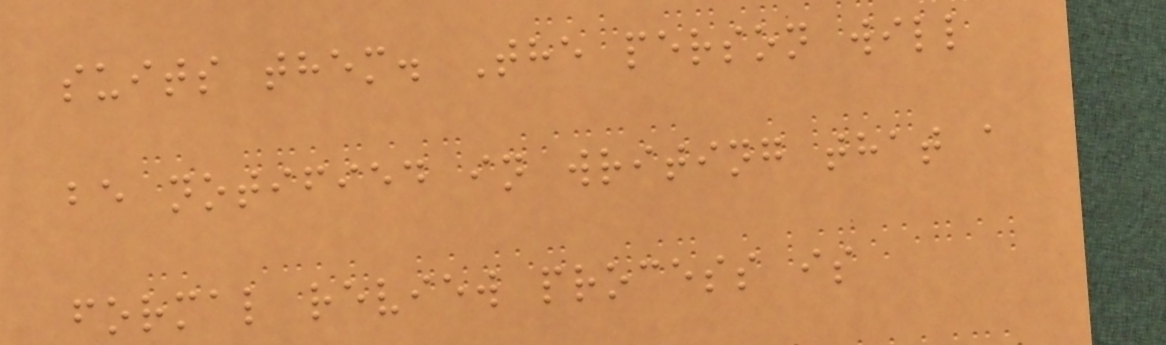suits them. The person will
be notified in writing that a
formal review process is
